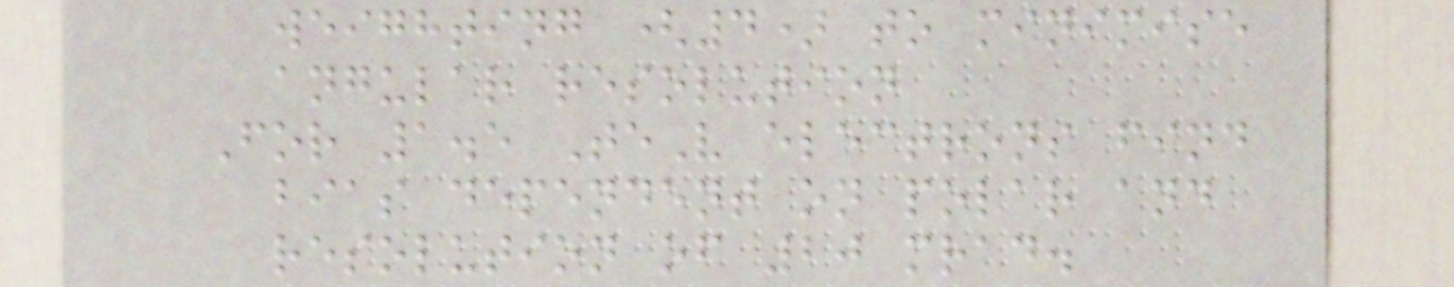weighting (4) to minimise
angular resolution
For 1.5 TeV electrons find
bias dependent on polar and
resolution of 20 mrad.
